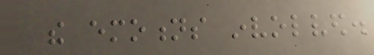the emotions involved.
